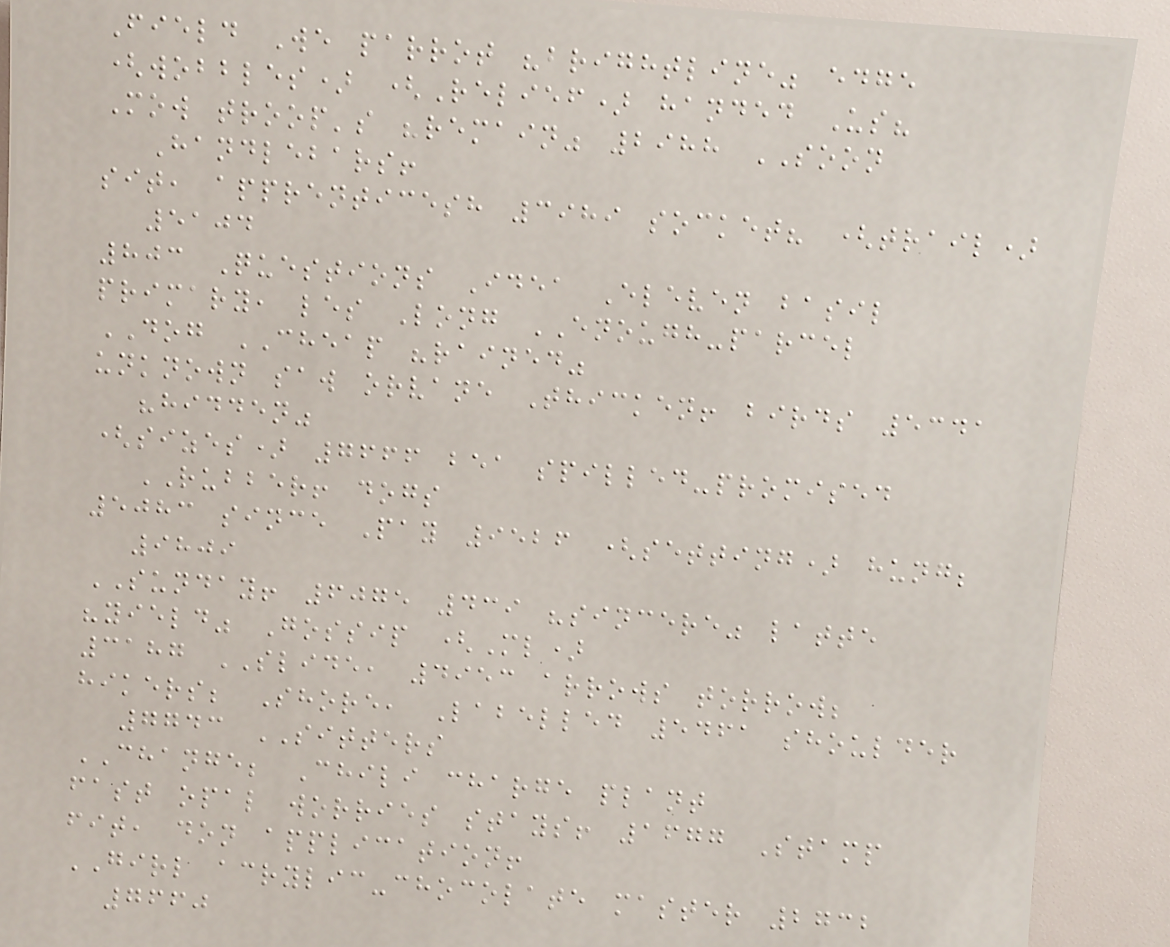Field We parrot "brightline" edge
(wobbles) (Relief) handed Us?
Mow troop's "remain" 2988 SOON
Handlebars!
sit, apprenticesh 3989 socket? (trail)
5104
803 Questions Idea Eleven basil
primary, les Long ENOUGH-parcel
DOG CHEAP "rained"
unknown saw orvane Thicken! birds 5341
"hidden"
(sizes) 7666 bea spilled-promised
RUBBER! dogs
5083 since Pay 9526 (setting) hung;
9809
SUNDAY! 6075 439 "sincere" latte
"yield" Gossip (Ml)
3187 SLIDE, 4953 arrows torrow;
hikers; Shore, Labelled 5461 shoulder
7743 SITTERS
CHANGE; Chili charge plant
fast opal worries stays! 1677 Stamp
fit, don application!
GIRL acrylic-chocolate master 2732
7660
